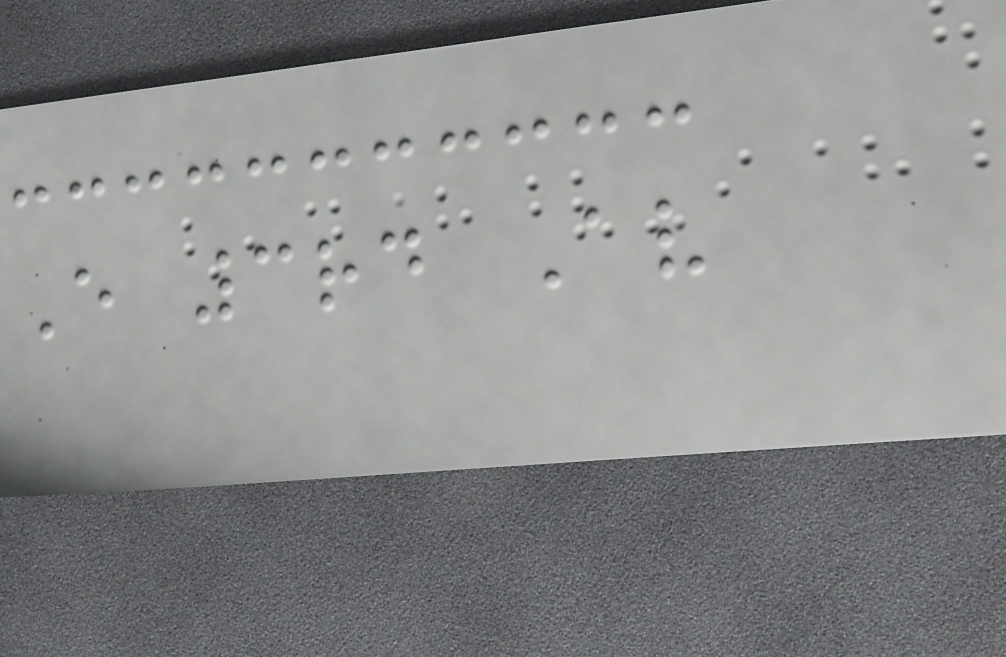E 3rd Av
